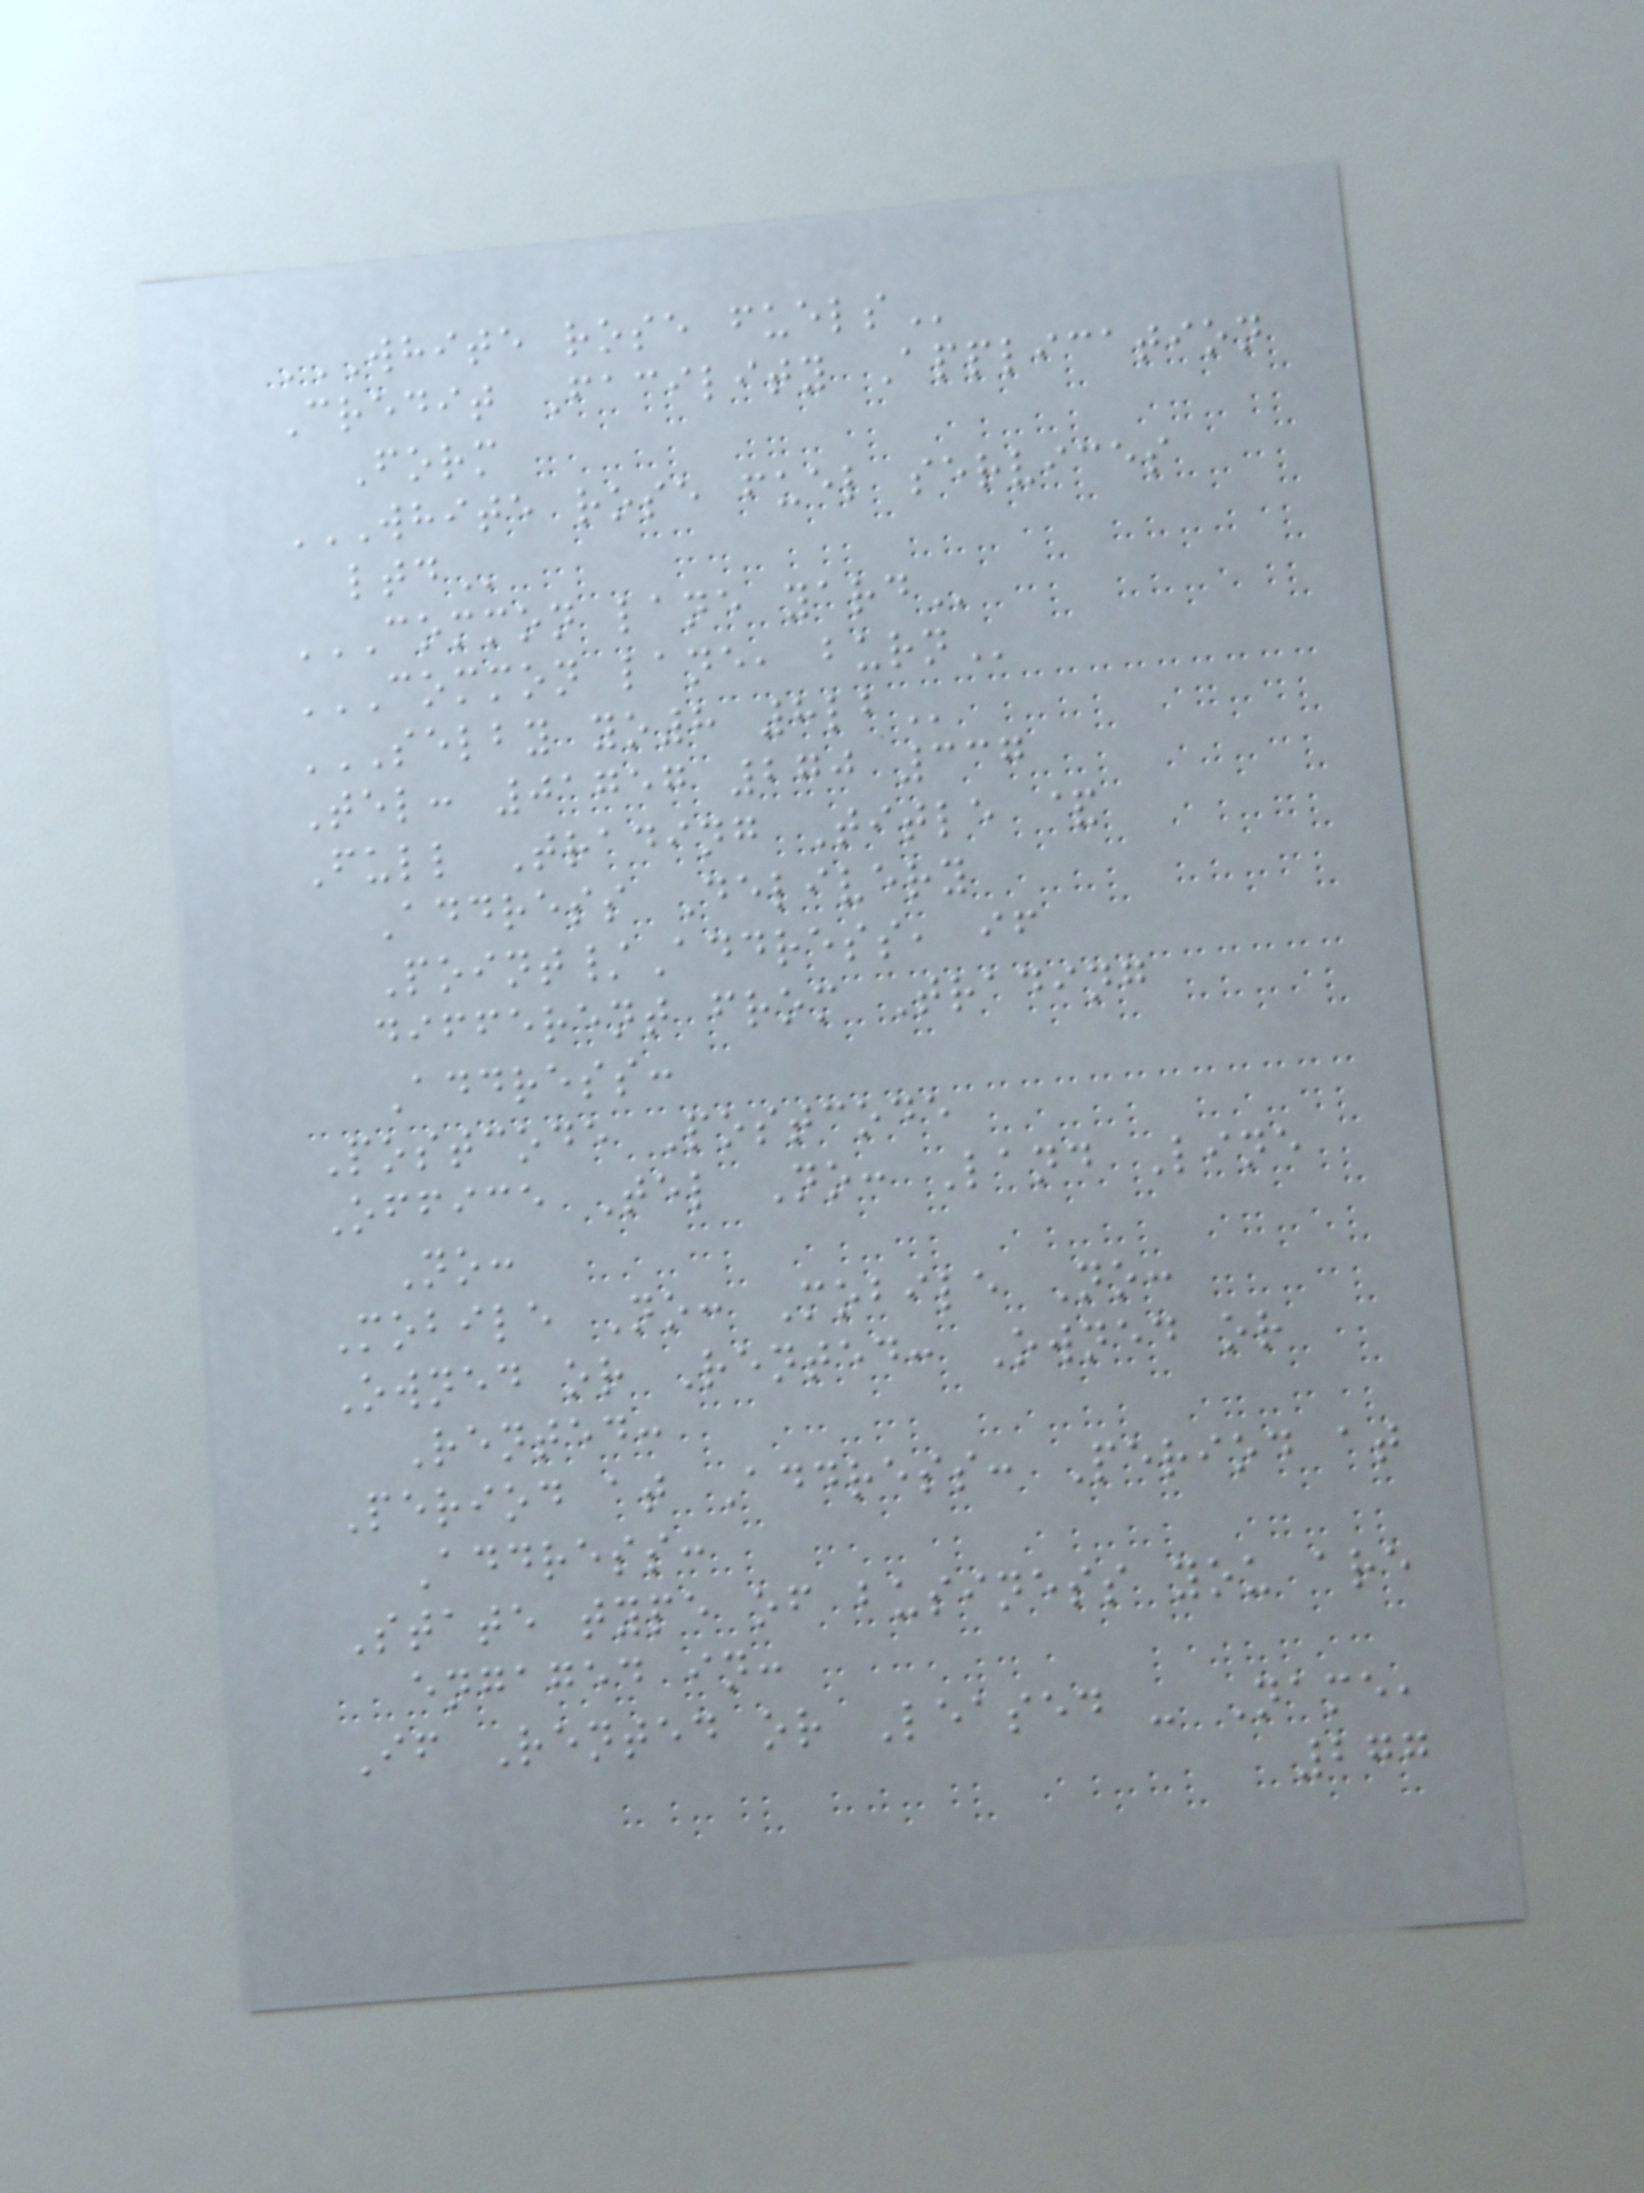WHITE ROSE FUELS
Credit Facility Application
Form
WHITE ROSE FUEL SERVICES
LTD
COMMON LANE YARD
COMMON LANE, BURN
SELBY YO8 8LB
Tel: 01757 270 337
Full Trading Title &
Address Delivery
Point/Address, if
different from Trading
Address:
Postcode Postcode
Office Tel No: Land Line
No:
Mobile No: Mobile No:
Owned or Rented: Owned or
Rented:
Period at Address: Period at
Address:
State type of business you are
engaged in:
If Rented or Leased - Name,
277
